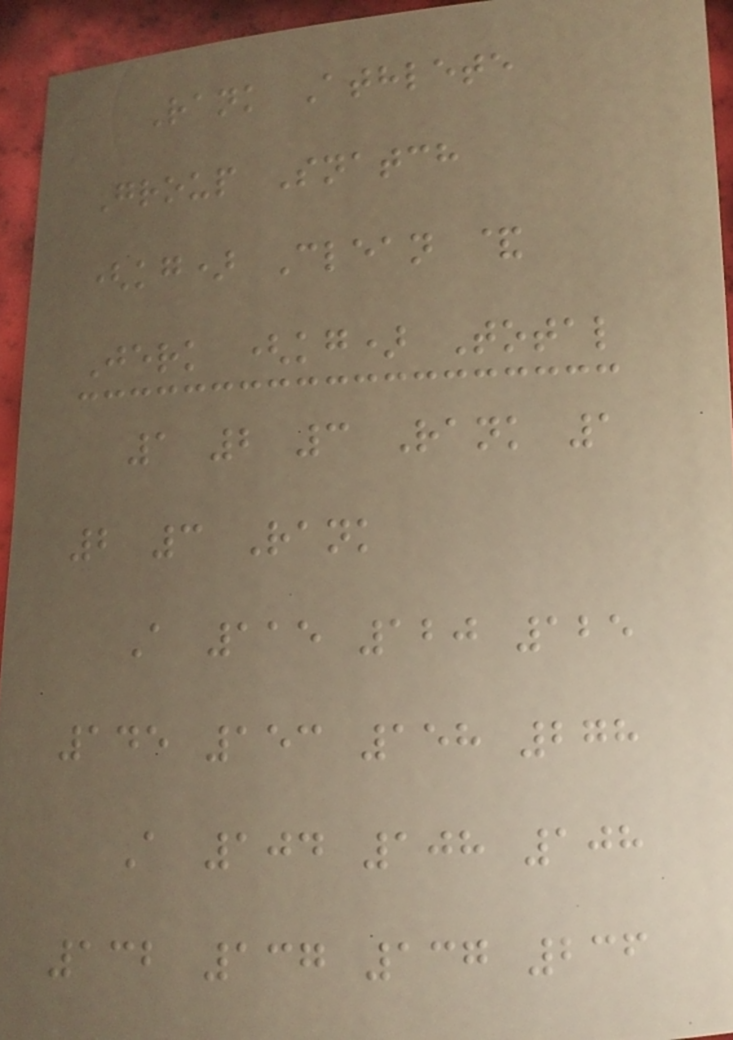Rank Athlete
Group Snatch
(kg) Clean &
Jerk (kg) Total
1 2 3 Rank 1
2 3 Rank
A 115 120 125
145 153 158 278
A 104 108 108
132 137 137 236
